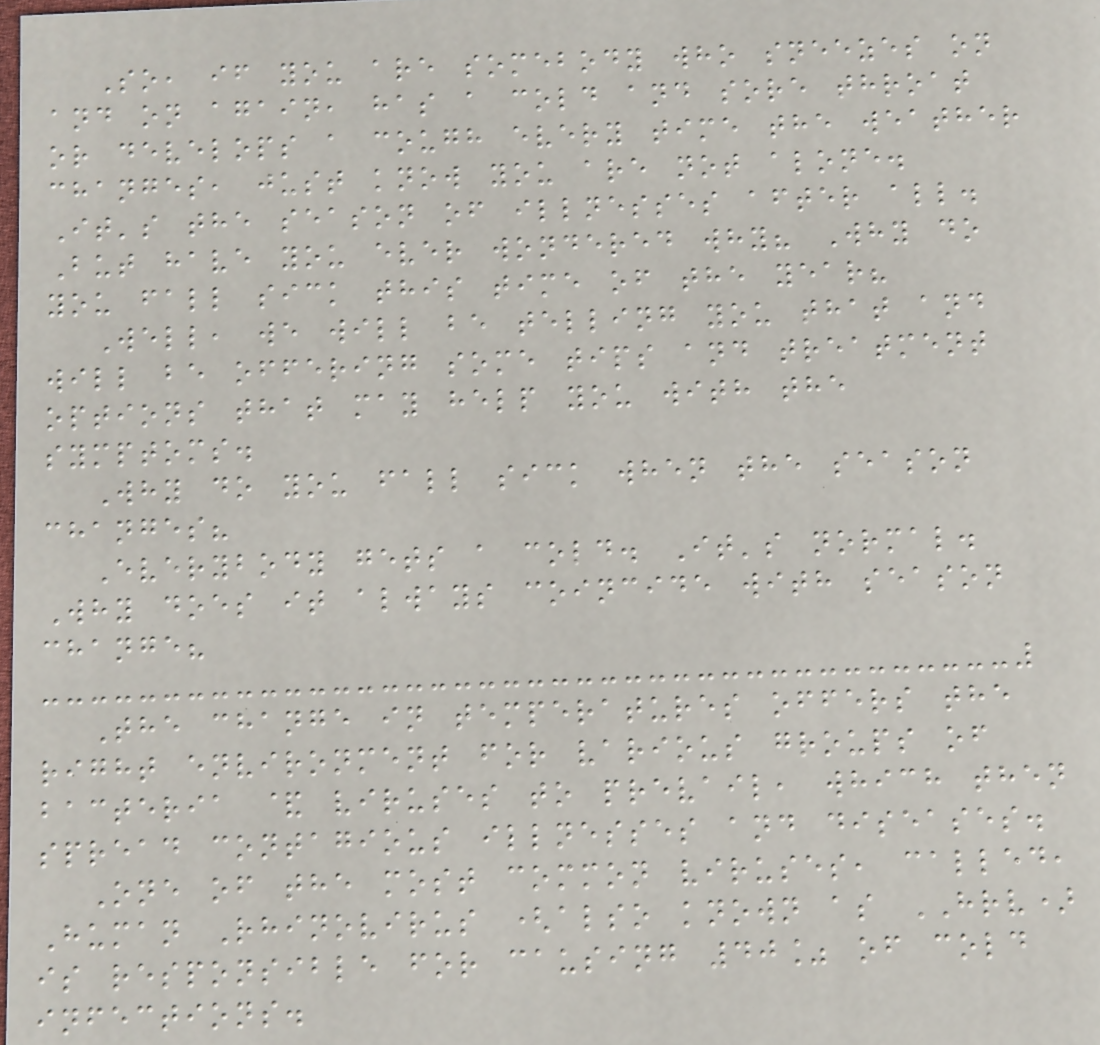So, if you are somebody who sneezes on
and on again, has a cold and sore throat
or develops a cough every time the weather
changes, just know you are not alone.
It's the season of illnesses after all.
But have you ever wondered why? Why do
you fall sick this time of the year?
Well, we will be telling you that and
will be offering some tips and treatment
options that may help you with the
symptoms.
Why do you fall sick when the season
changes?
Everybody gets a cold. It's normal.
Why does it always coincide with season
change?
The change in temperatures offers the
right environment for various groups of
bacteria & viruses to prevail, which then
spread contagious illnesses and diseases.
One of the most common viruses, called,
Human Rhinovirus (also known as HRV)
is responsible for causing 40% of cold
infections.
